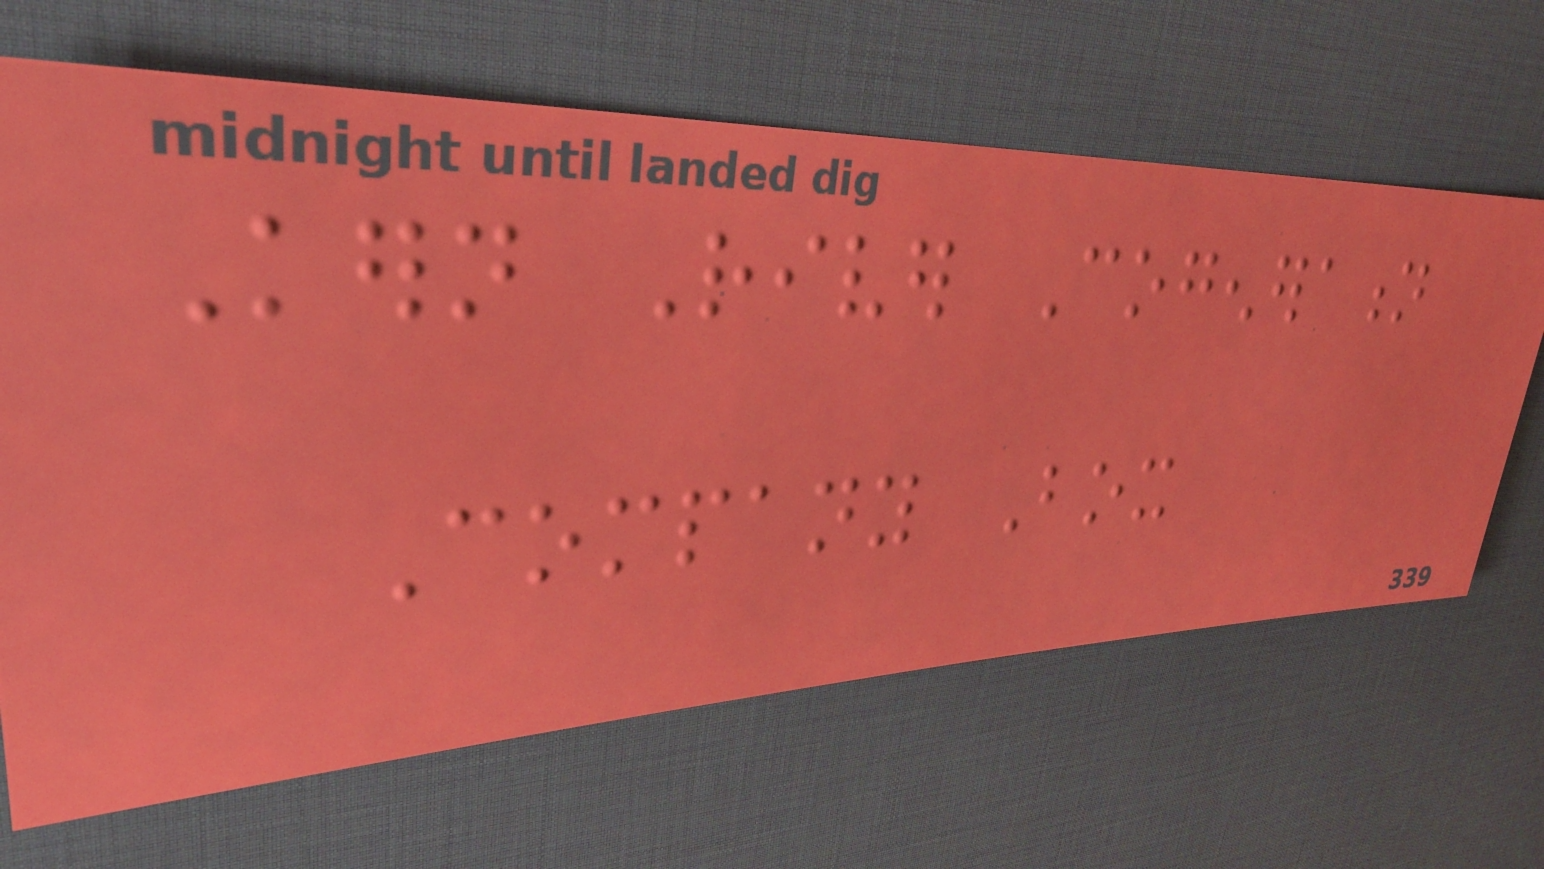Kern River Cogeneration
Company Box
